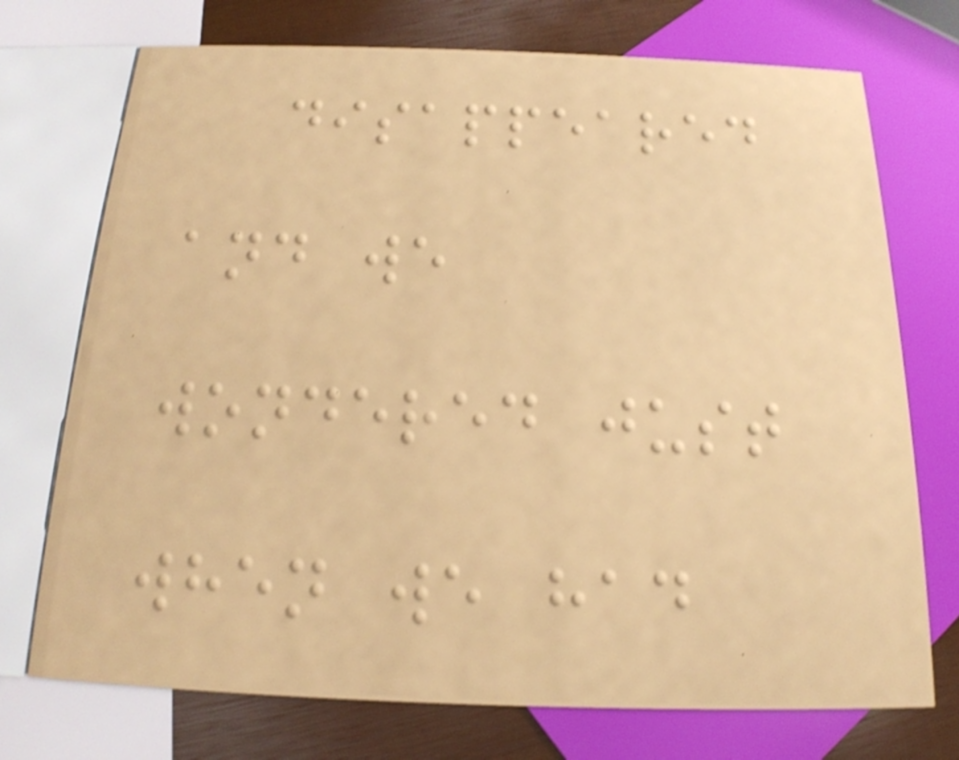disappeared
and we
wondered just
when we had
